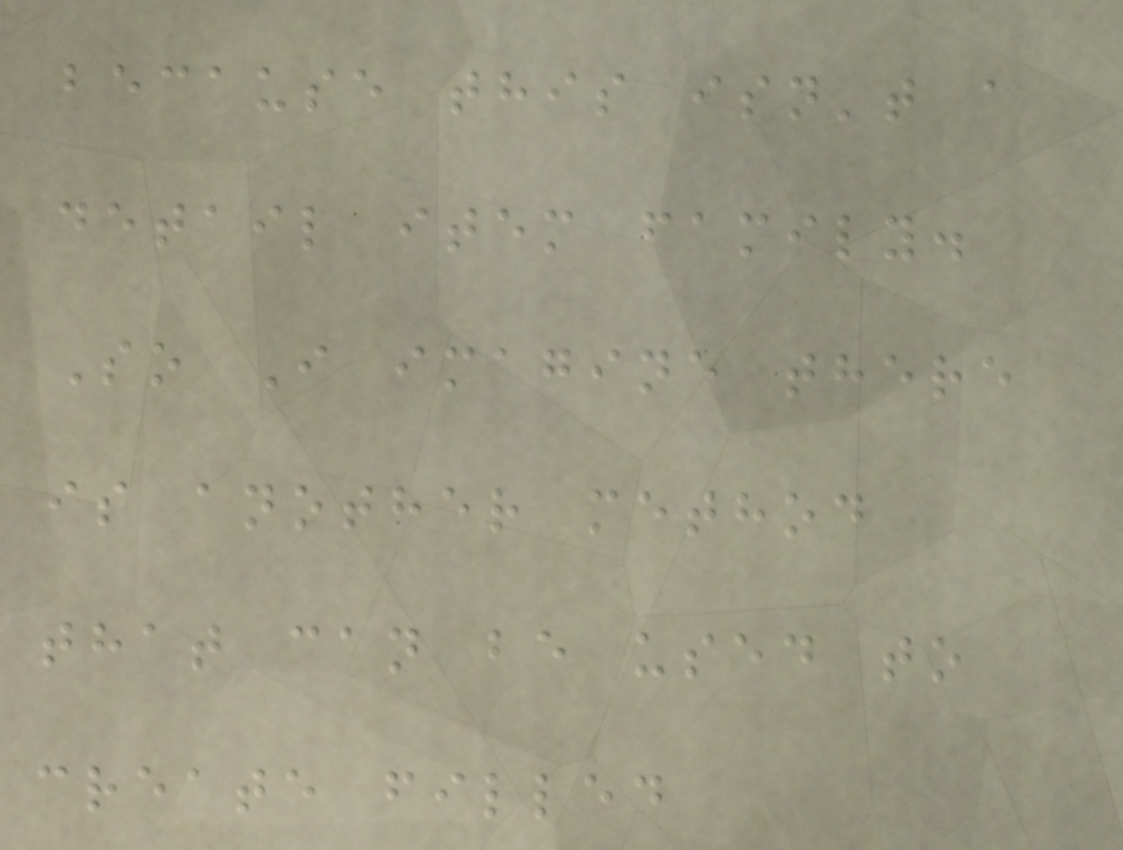because this isn't a
detail item family.
So I imagine there
is another method
that can be used to
create filled
